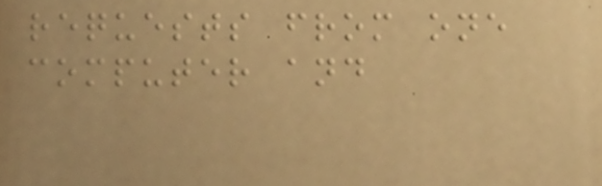requests from one
computer and
